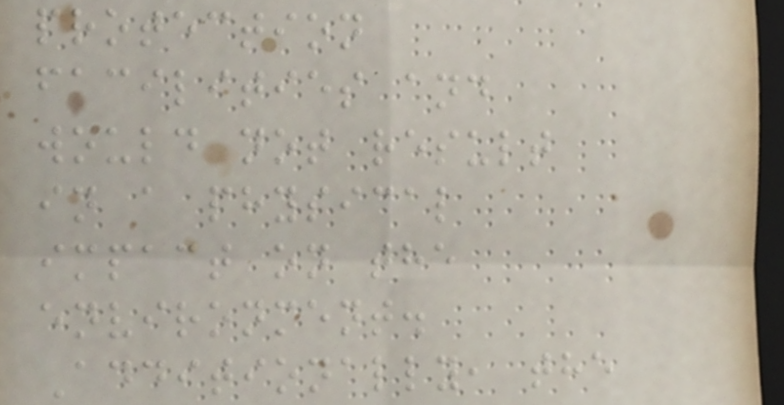protection
facilities and
would not result
in a physical
impact on the
environment.
Additionally, the
